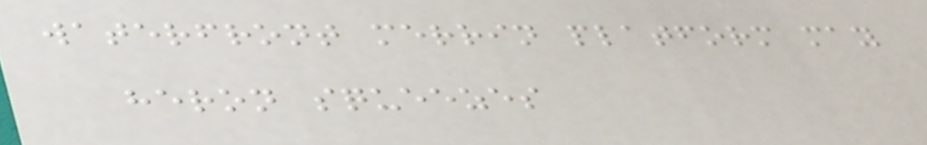waterfront merrin platform may
heron squeezes
